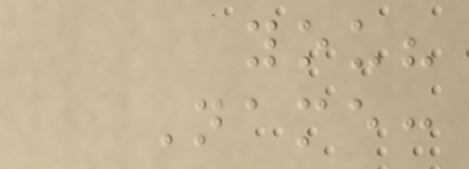you?
Name:
